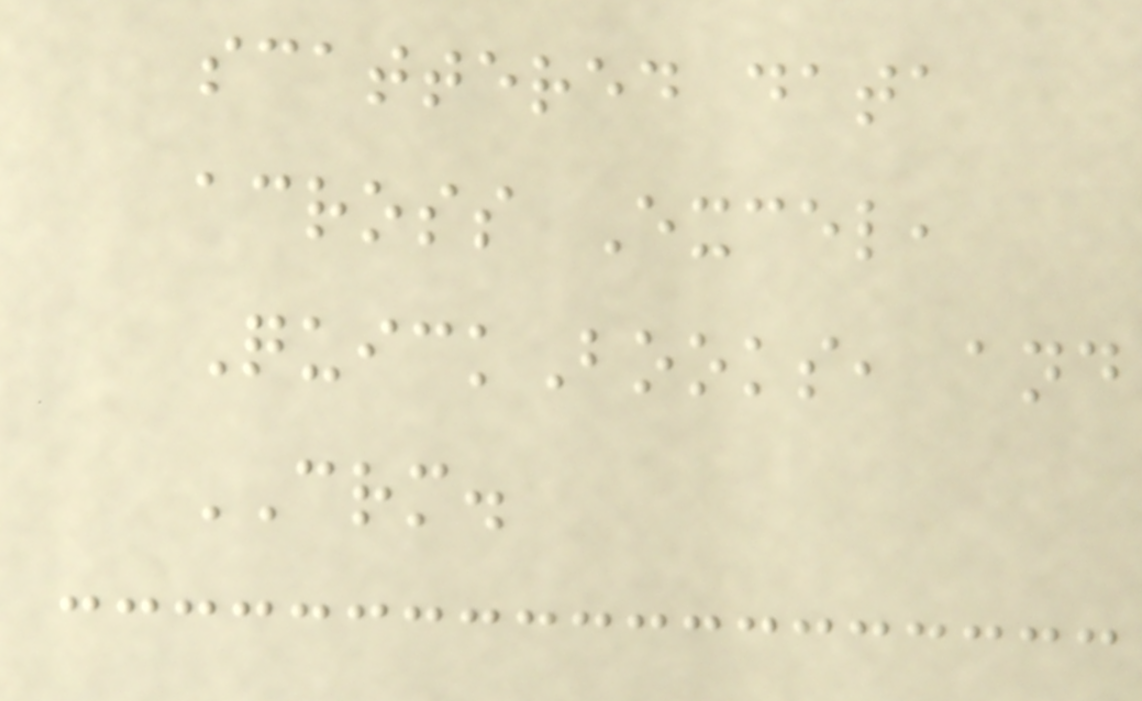scattered data
across Excel,
QuickBooks, and
CRM.
